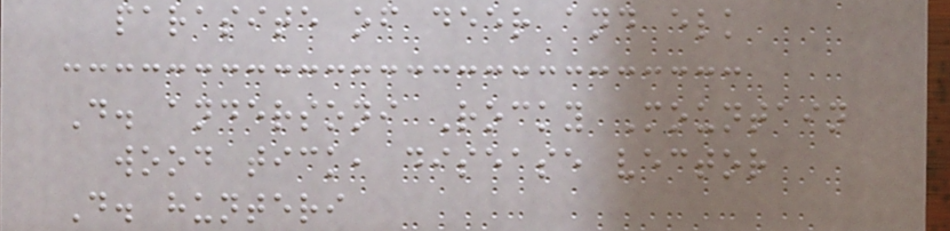parasite of deer and elk
D. andersoni Rocky Mountain
wood tick, disease vector
D. hunteri
